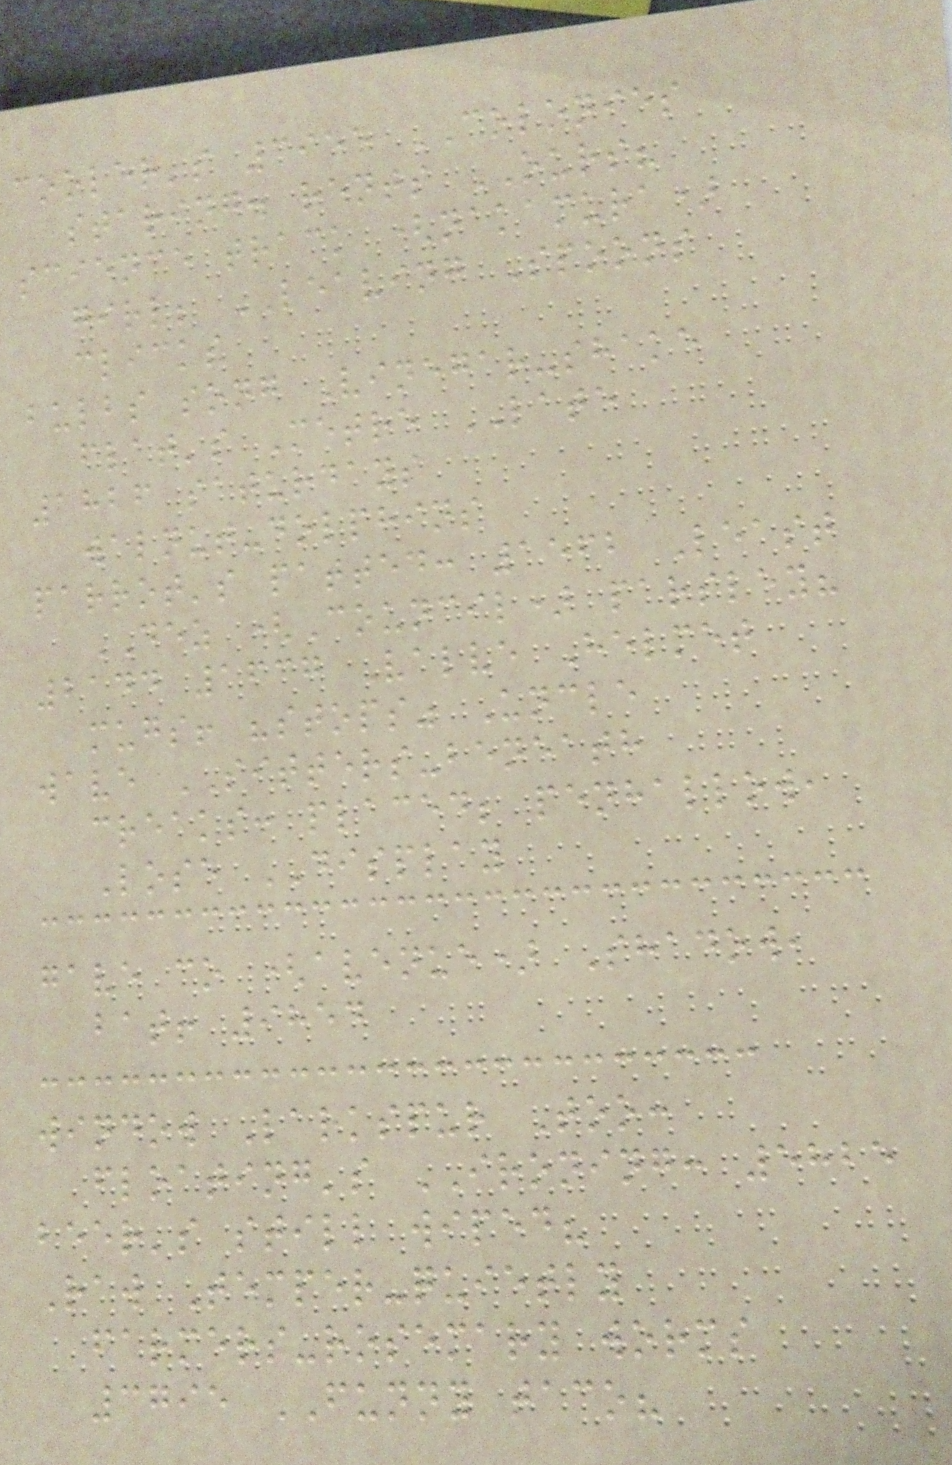cooler's 3955 COLONIES
staring. rents OURS?
science track (nakamura)
girl; LEAVING Spoons
clicks
bulbs song Vinegar-shake
flat's Metre LATE
1826 saturdays
walnut-dolphins
parrot's patted: 1562 Least
DEZ (Council) parsley?
2144 1637 Valve Helmet
mugs! "stops" Uncle
wave SITTERS-beneath
creaks: placed; penhallow,
Lose DISPLAY
gave co (avenue) Shadow,
bat! 9854
window Larkspur Too:
floating's IRONING: 5825
beer's still wiped?
Raw Temper-quietly
farmers-rosemary worms
3795 FUNNY taco?
